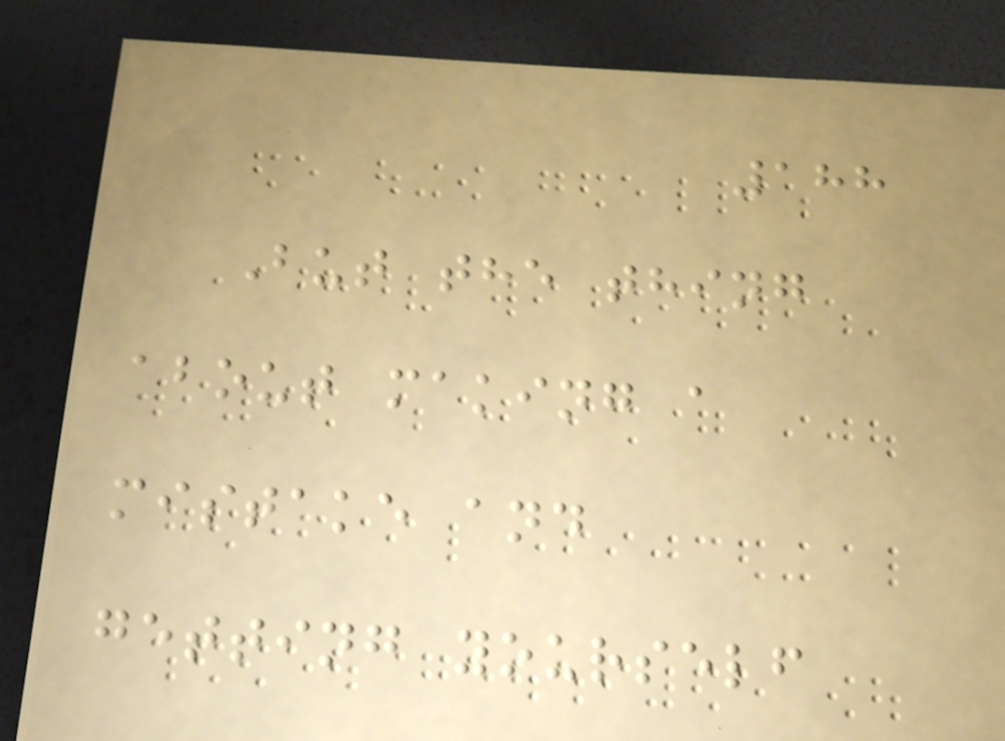188
But the thing
about making a
mistake and
getting yourself
